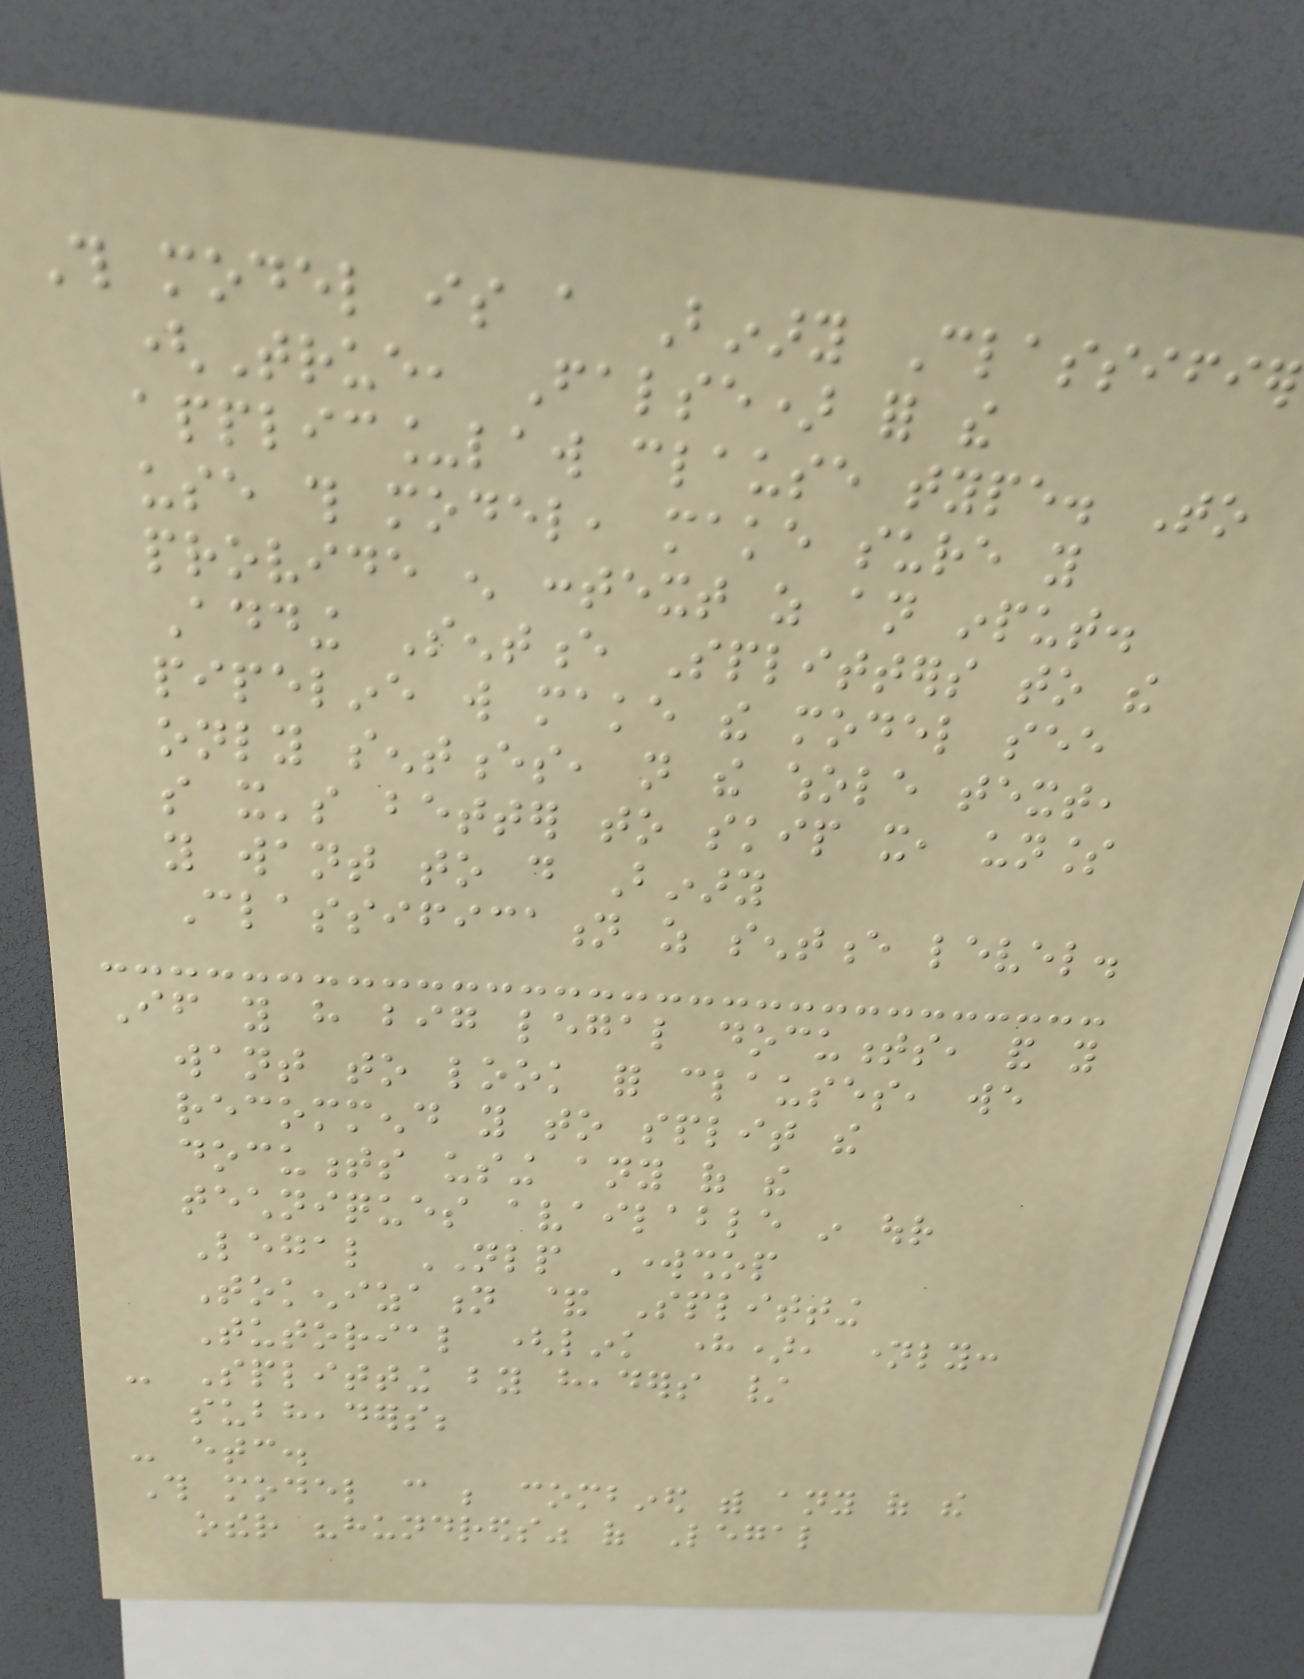This model is a Binary Classifier
(True, False) for the
applic_law clause type. To
use this model, make sure you
provide enough context as an input.
Adding Sentence Splitters to the
pipeline will make the model see
only sentences, not the whole text,
so it's better to skip it, unless
you want to do Binary
Classification as sentence level.
If you have big legal documents, and you
want to look for clauses, we
recommend you to split the
documents using any of the
techniques available in our
Legal NLP Workshop
Tokenization & Splitting
Tutorial (link here), namely:
- Splitting by headers /
subheaders;
- etc.
This model can be combined with any of the
other "hundreds" of Legal
